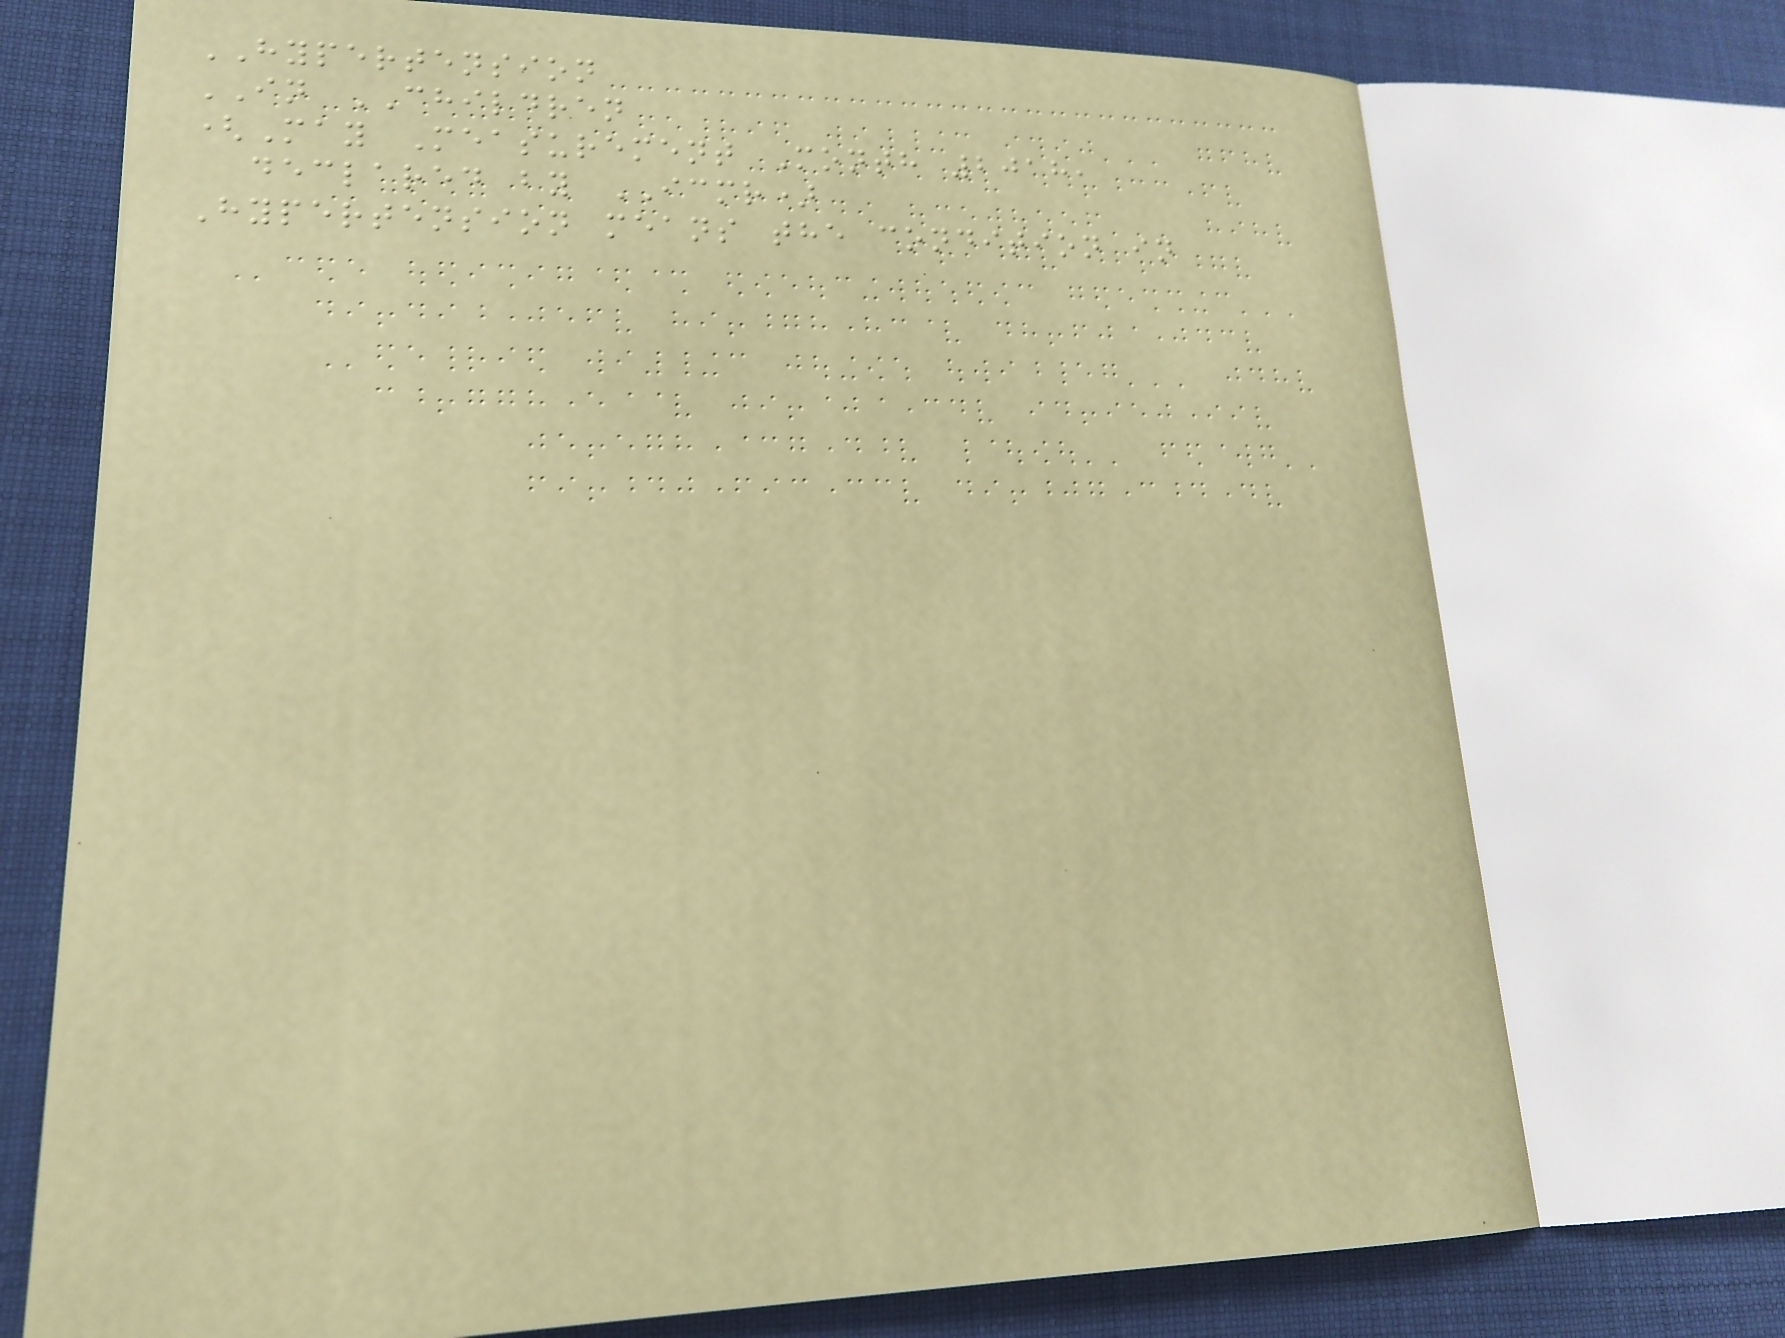HYPERTENSION
IN CHILDREN
(May Measurement Month 2018,
declared by ICMR)
Hypertension means the condition in
